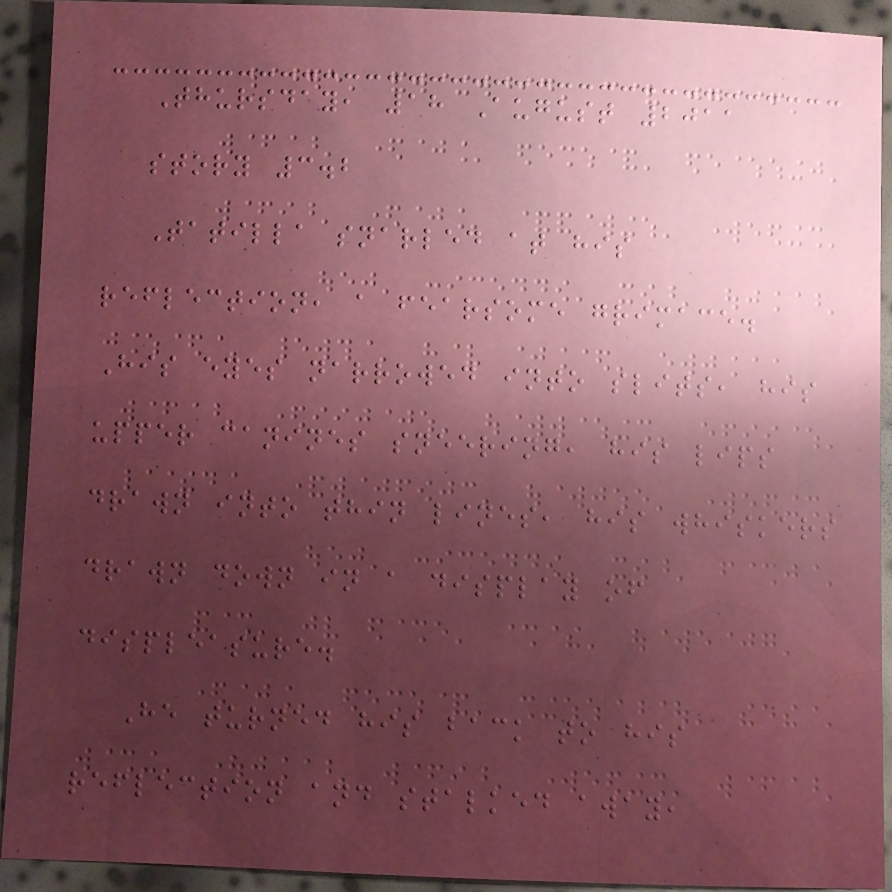Thursday, 18 August 2011
story 3.2
Tatilla snarled at his
reflection, a fearsome grimace.
His eyes narrowed into slits, his
upper canines sneering, his lips
drawn into thin lines, his whiskers
drawn down in a display of
displeasure.
He turned his back to his
reflection and stalked away,
